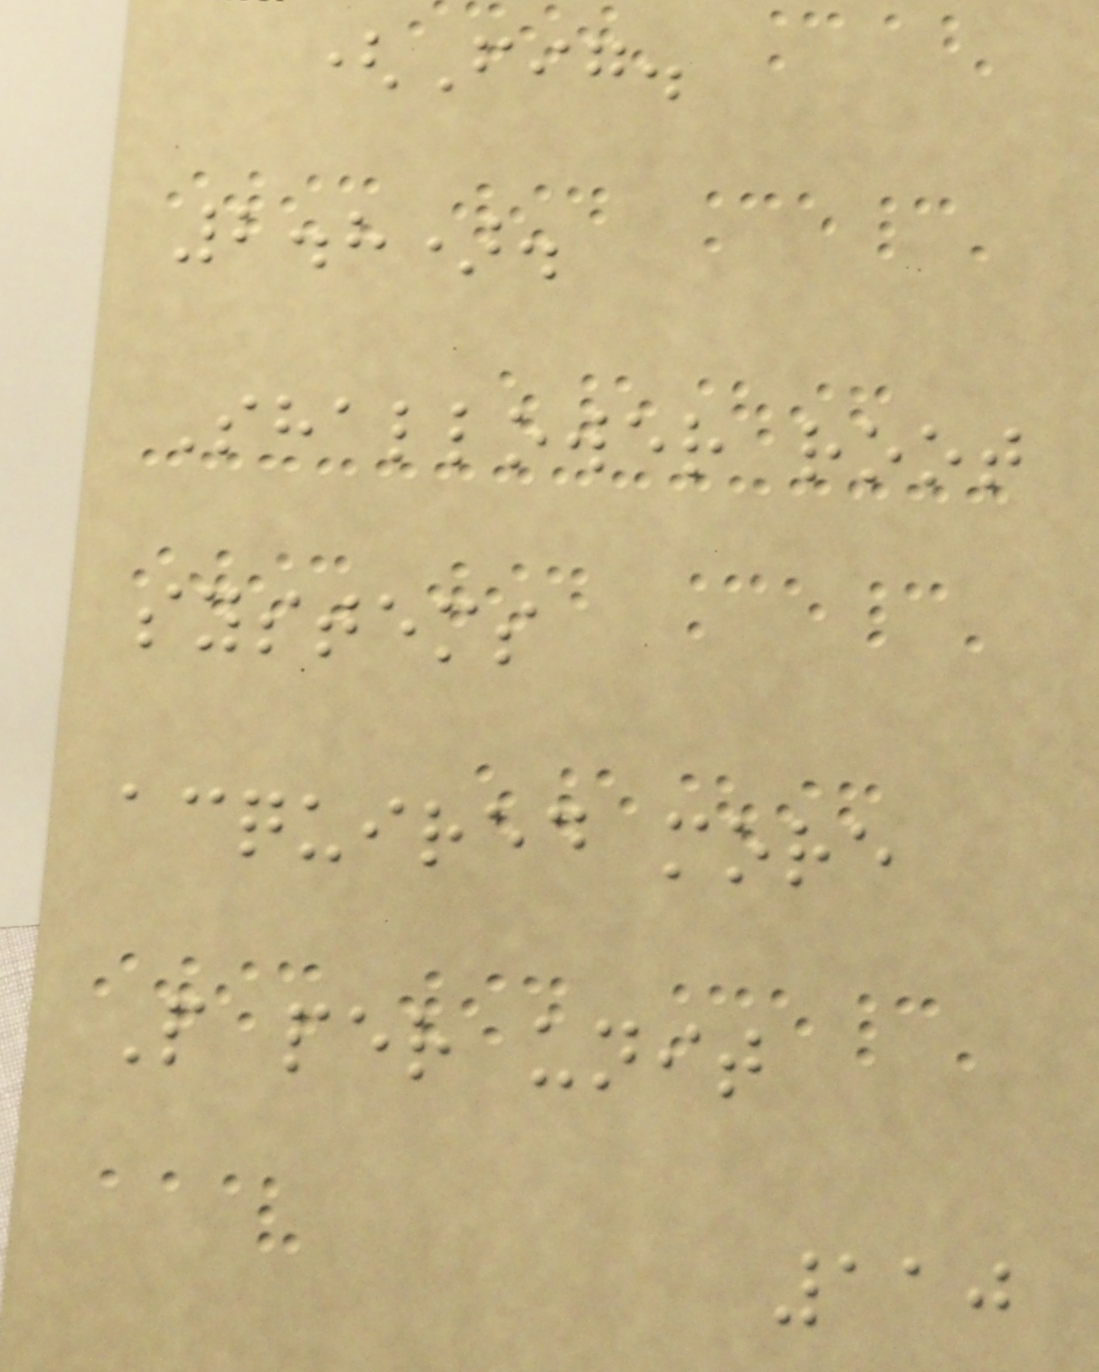(Fig.
2.8).
Shallower root
systems
acquired more
P per unit
110
